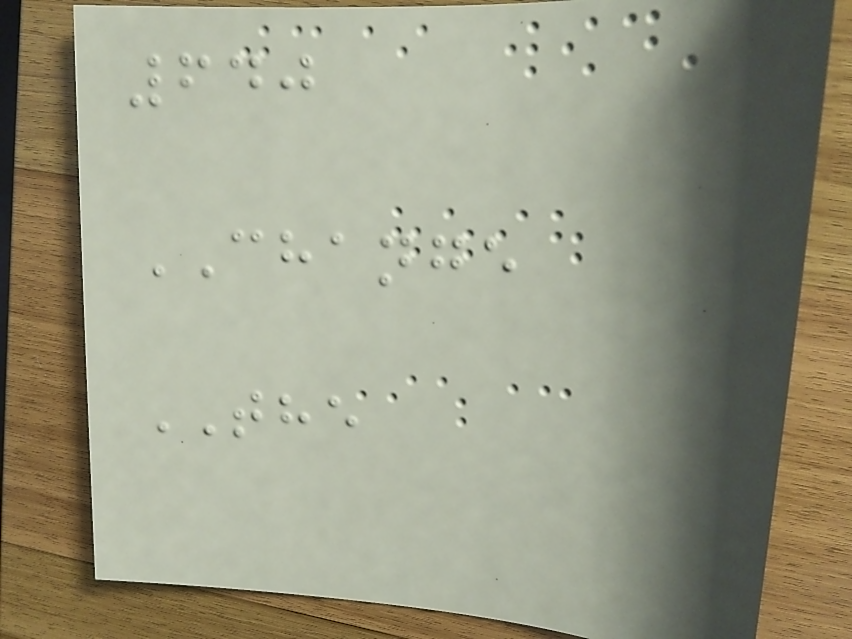640
CHANGE
THE
